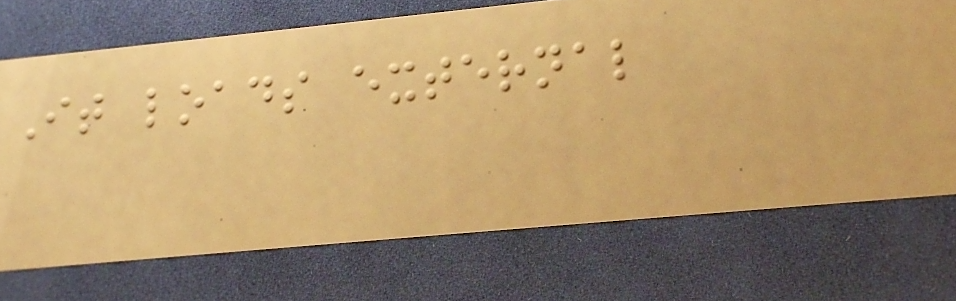It loads external
